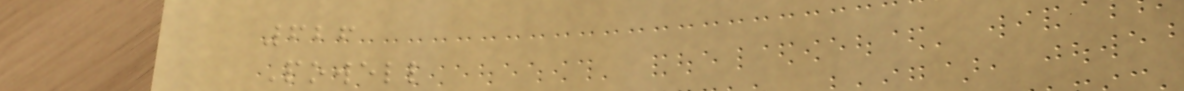626
Powell
